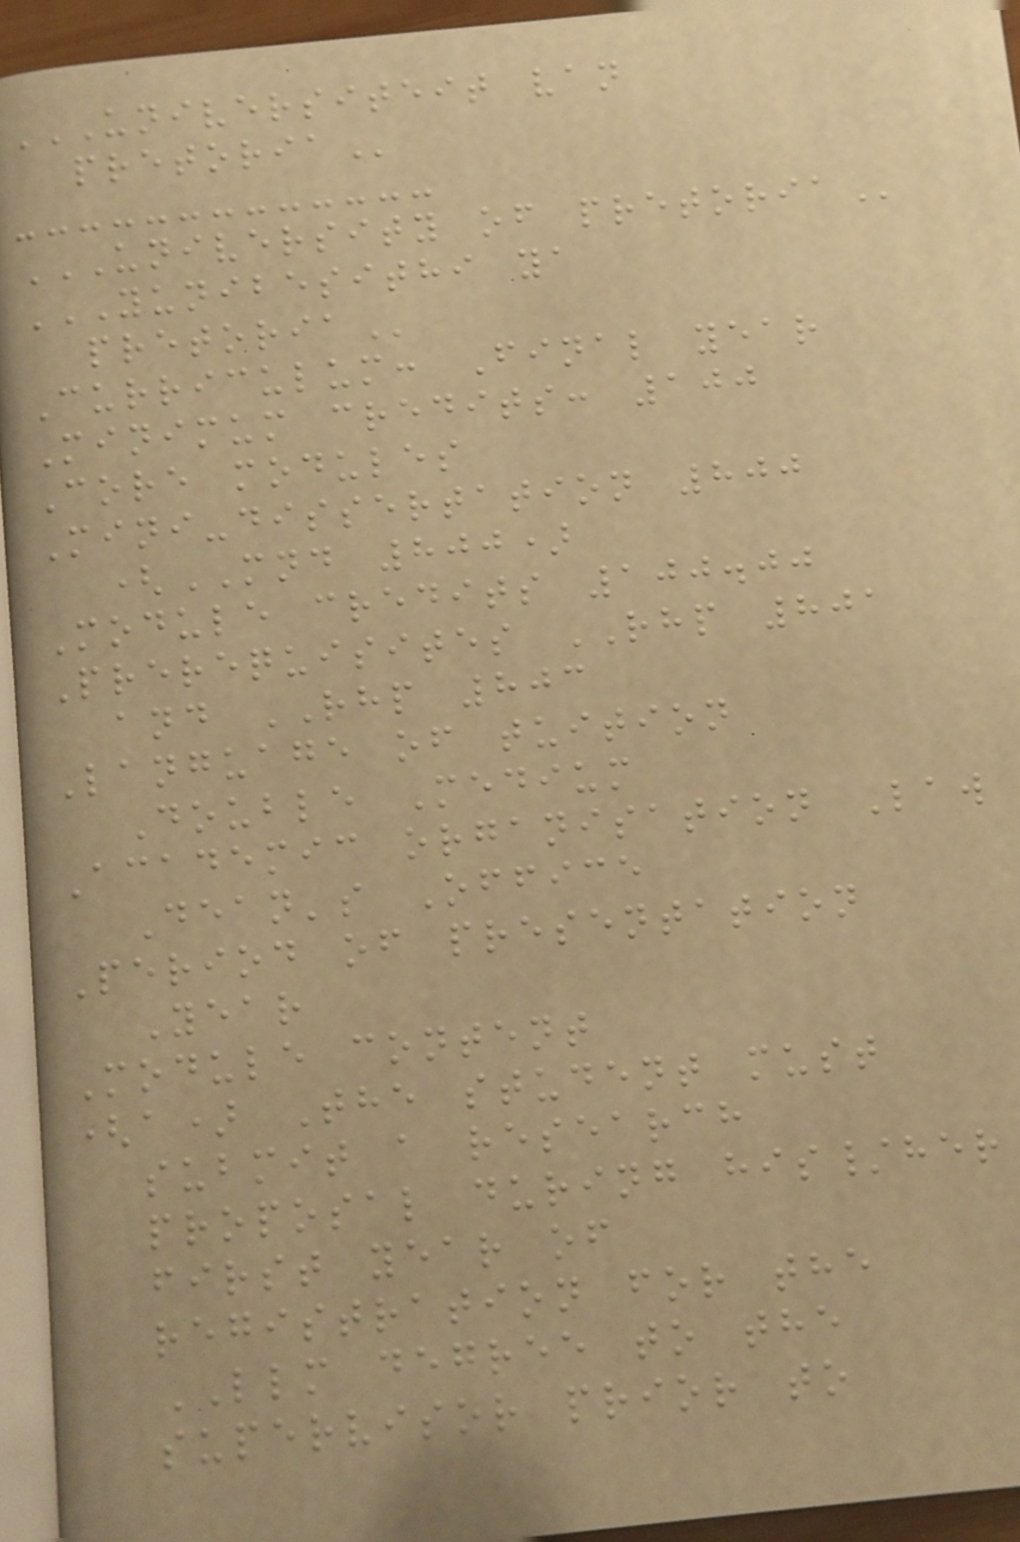UNIVERSITEIT VAN
PRETORIA
UNIVERSITY OF PRETORIA
YUNIBESITHI YA
PRETORIA
Curriculum: Final year
Minimum credits: 100
Core modules
Mini-dissertation 800
(MND 800)
Module credits 100.00
Prerequisites RHP 801
and RHP 803
Language of tuition
Double Medium
Academic organisation Law
Dean's Office
Period of presentation
Year
Module content
(a) The student must
submit a research
proposal during his/her
first year of
registration for the
LLM degree to the
supervisor prior to
